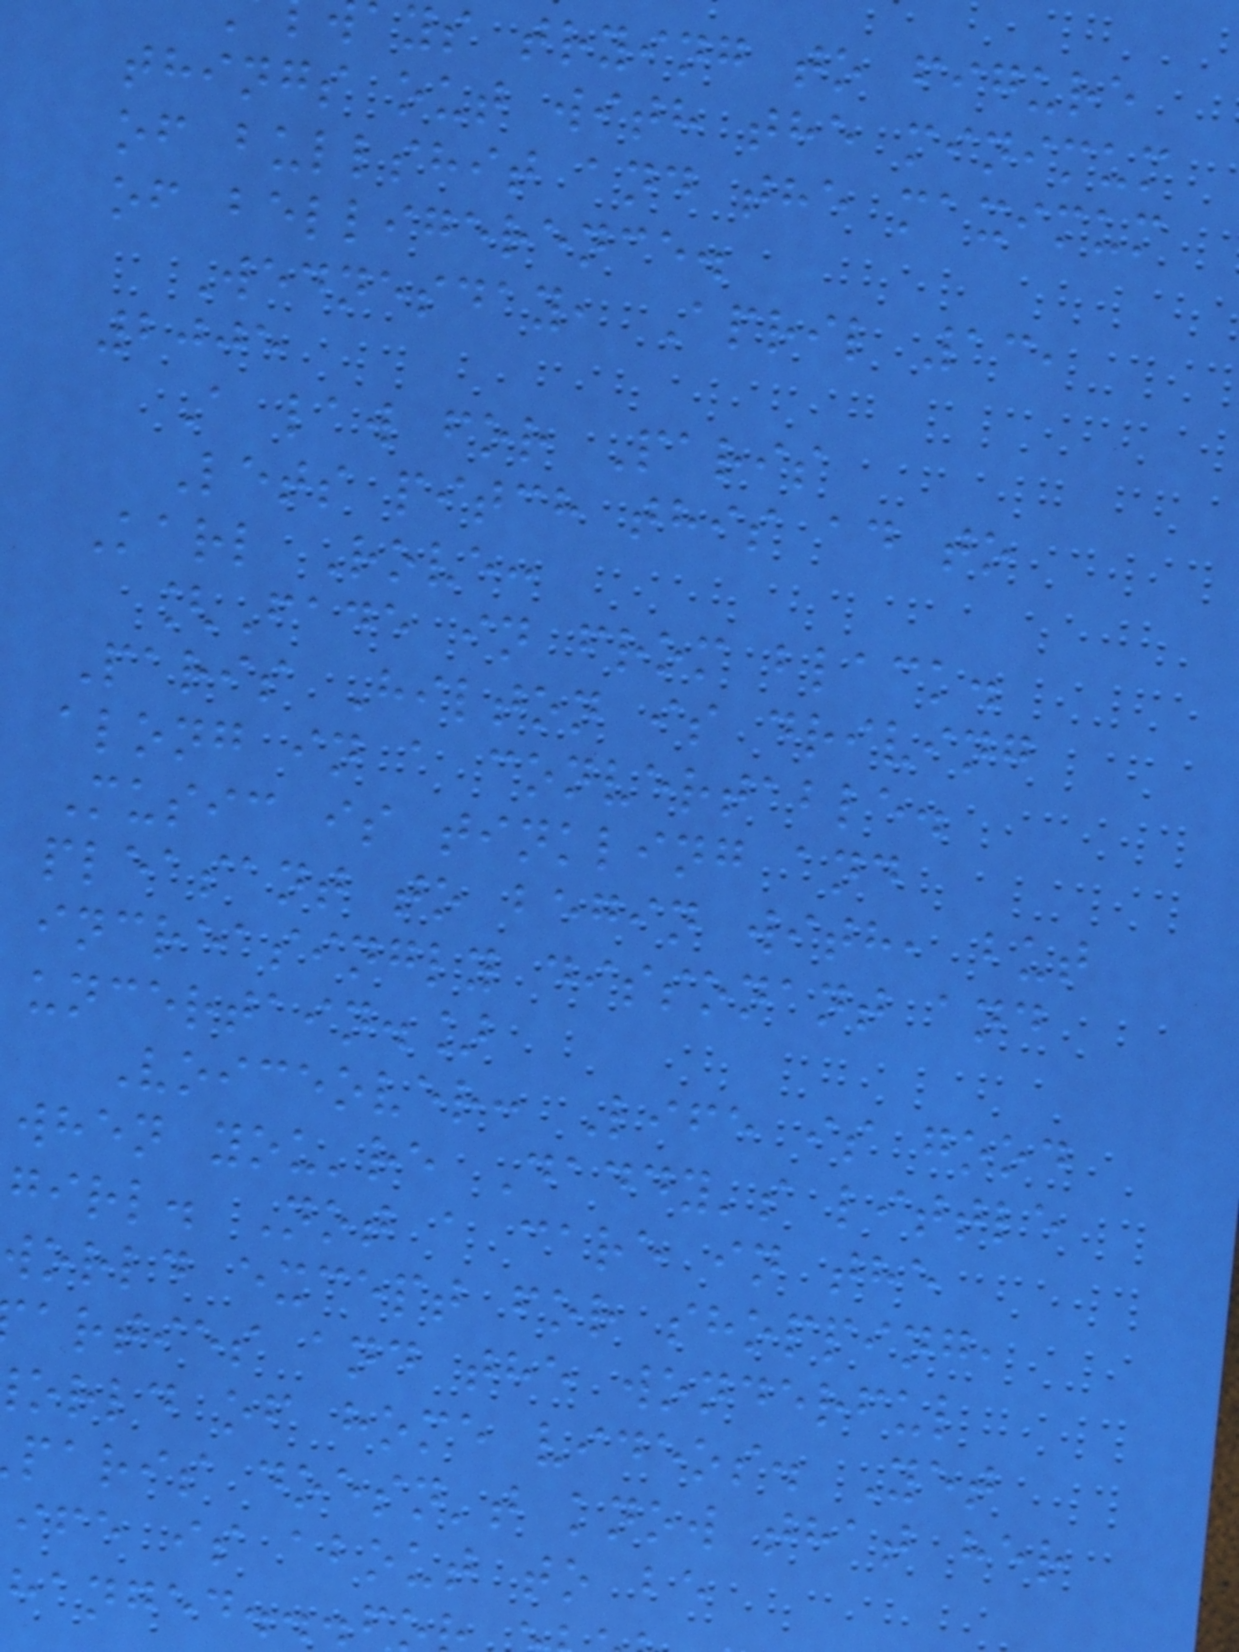ys trying to figure
things out with the minimum
of bullshit and the maximum
of belligerence.
Wednesday, April 13,
2005
A law for Paris
Lets pitch this ad to
Karl Rove:
[Fade in from black.
Paris Hilton is driving
along in a convertable.
Music is tinkling and
pleasant to begin with, but
increasingly dissonant and
uncertain.]
Voiceover: Life is good
when you're Daddy's little
girl. Not a care in the
world except for shopping,
arties and the wonderful
orld of home videos. Yet
paris doesn't know that her
ife is about to be
